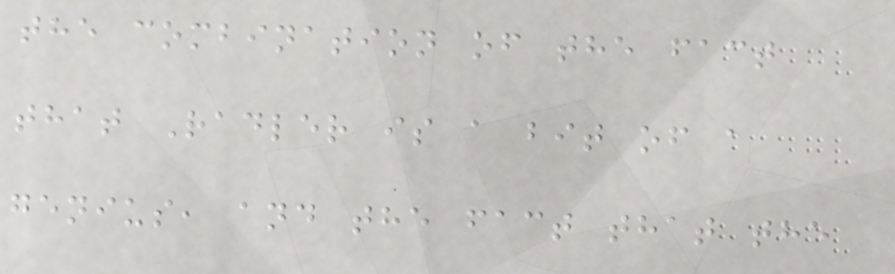the combination of the fact
that Radler is a bit of a
genius, and the fact that the
